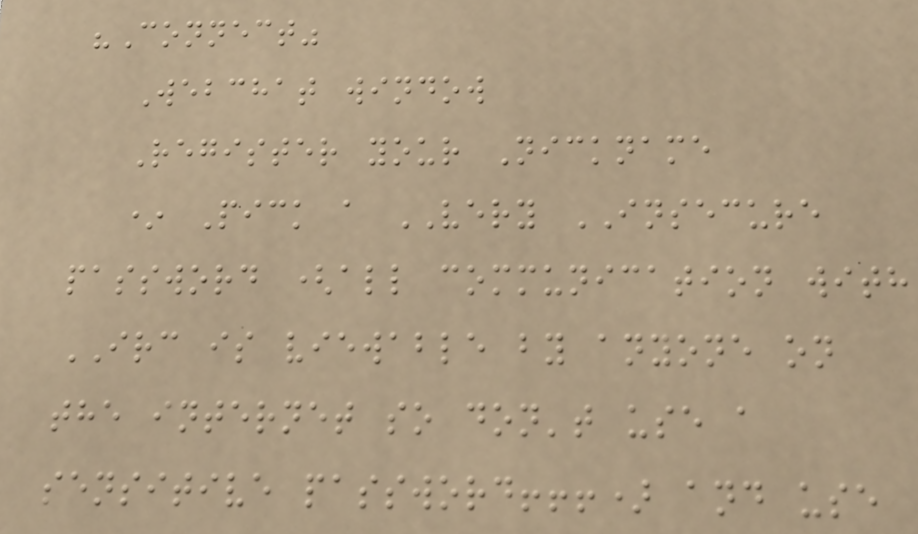"Connect"
Webchat window
Register your Nickname
* Pick a VERY INSECURE
password (all communication with
IRC is viewable by anyone on
the internet so don't use a
sensitive password!!!) and use
